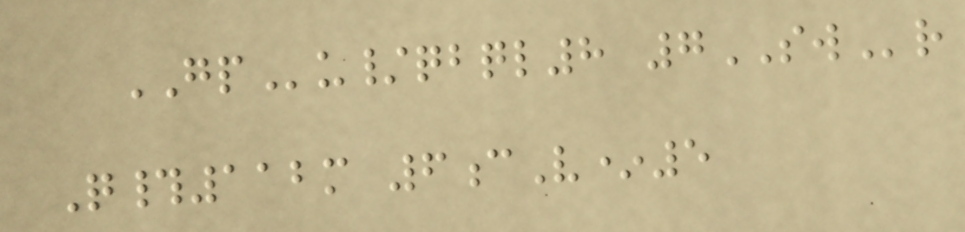GPu/qbql8 7SWr
Q#112m 6cV*5
